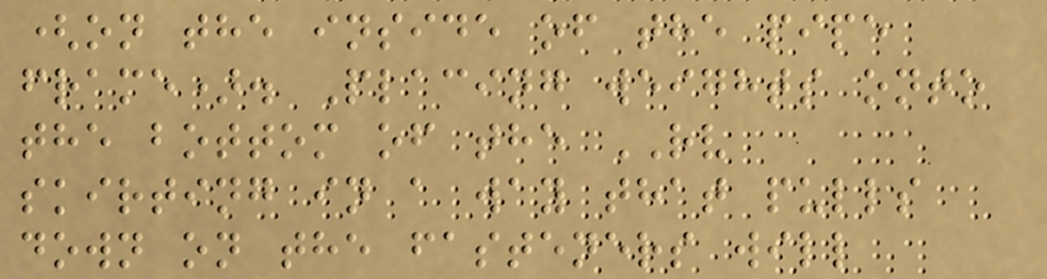(on the inside of the pipe
frame). Placing weights onto
the bottom of the RV
skirting in a way that pulls
down on the fasteners will
